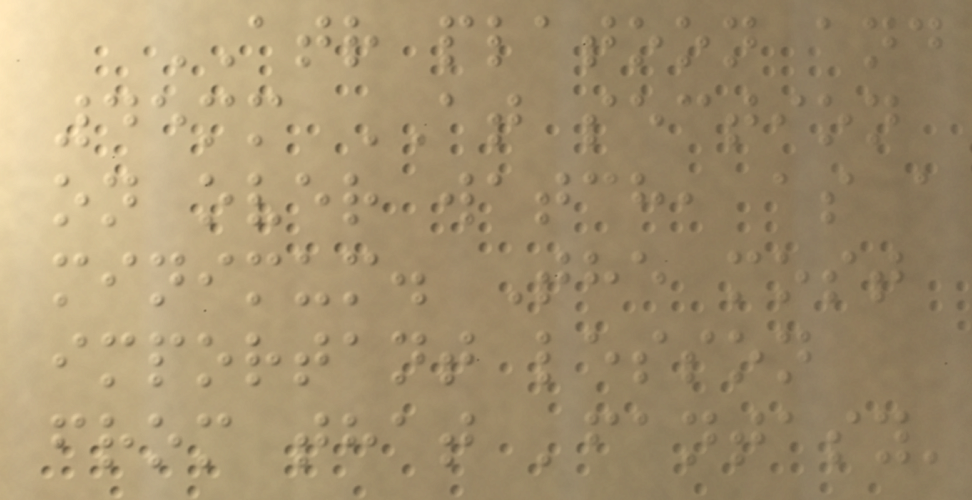ATR platoon and
45mm AT section
on over watch, as a
minimum. The most
important lesson
from that 'fantasy'
